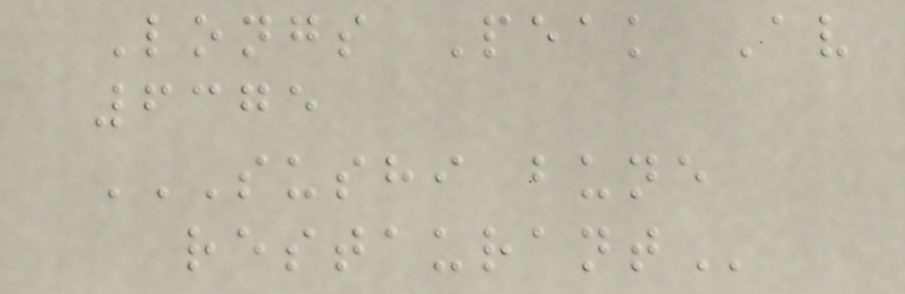Longs Peak Av
6375
SUSHI BUNE
RESTAURANT
